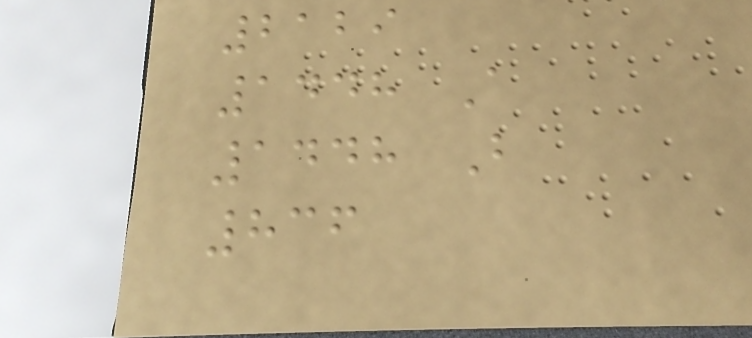2129
1448 A
1448 B
836
